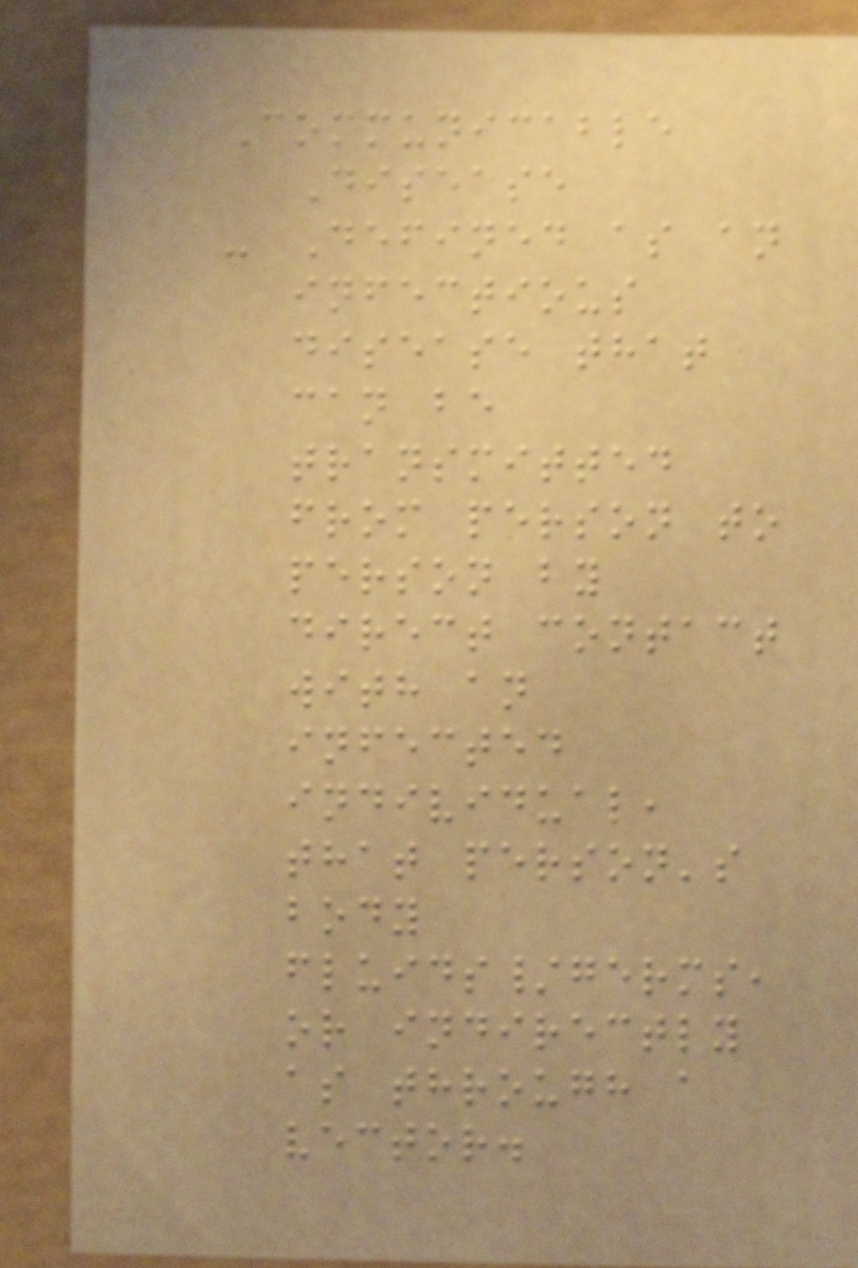Communicable
Disease
- Defined as an
infectious
disease that
can be
transmitted
from person to
person by
direct contact
with an
infected
individual,
that person's
body
fluids/germs,
or indirectly
as through a
vector.
